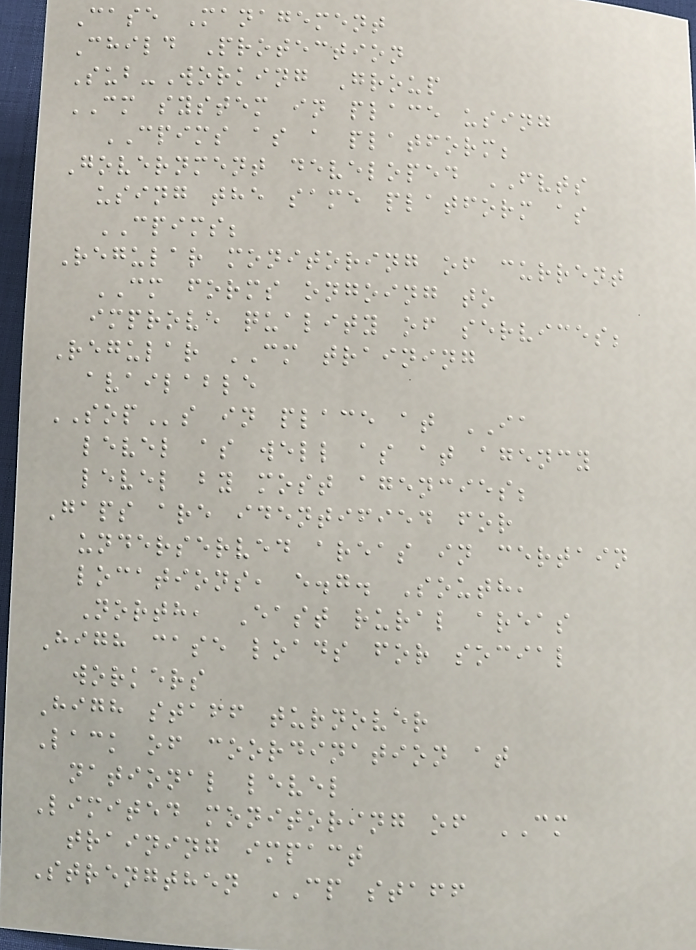Case Management
Child Protection
Sub-Working Group
CM system in place using
CPIMS as a platform;
Government developed FVTS
using the same platform as
CPIMS;
Regular monitoring of current
CM forms ongoing to
improve quality of services;
Regular CM training
available
SOPs in place at IA
level as well as at agency
level by most agencies;
Gaps are identified for
underserved areas in certain
locations, e.g. South,
North, East rural areas
High case loads for social
workers
High staff turnover
Lack of coordination at
national level
Limited monitoring of CM
training impact
Strengthen CP staff
